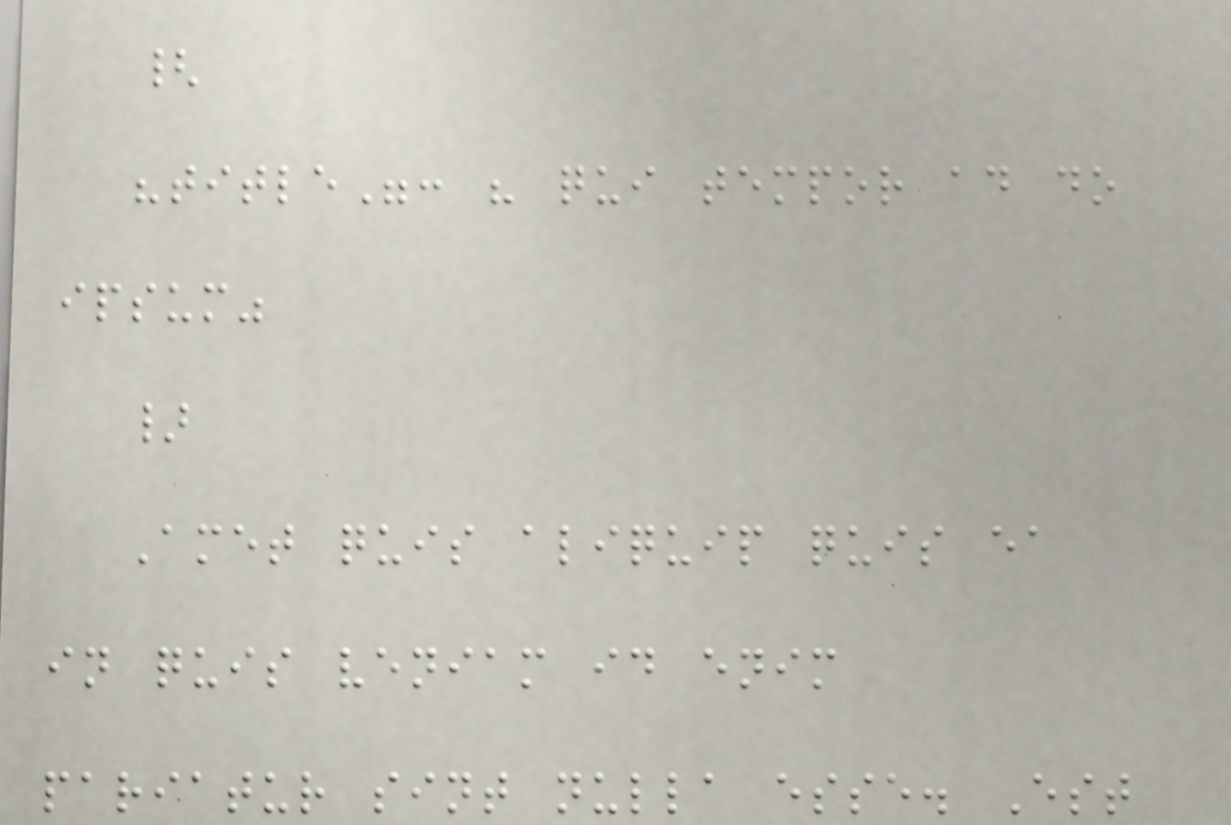{
"title": " qui tempor ad do
ipsum"
}
Amet quis aliquip quis ea
in quis veniam id enim
pariatur sint nulla esse. Est
